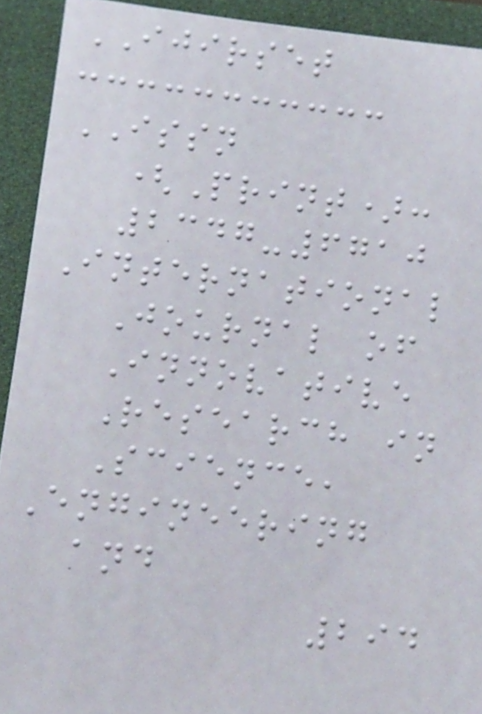IJIRSET
ISSN
(Print):
2347-6710
International
Journal of
Innovative
Research in
Science,
Engineering
and
294
